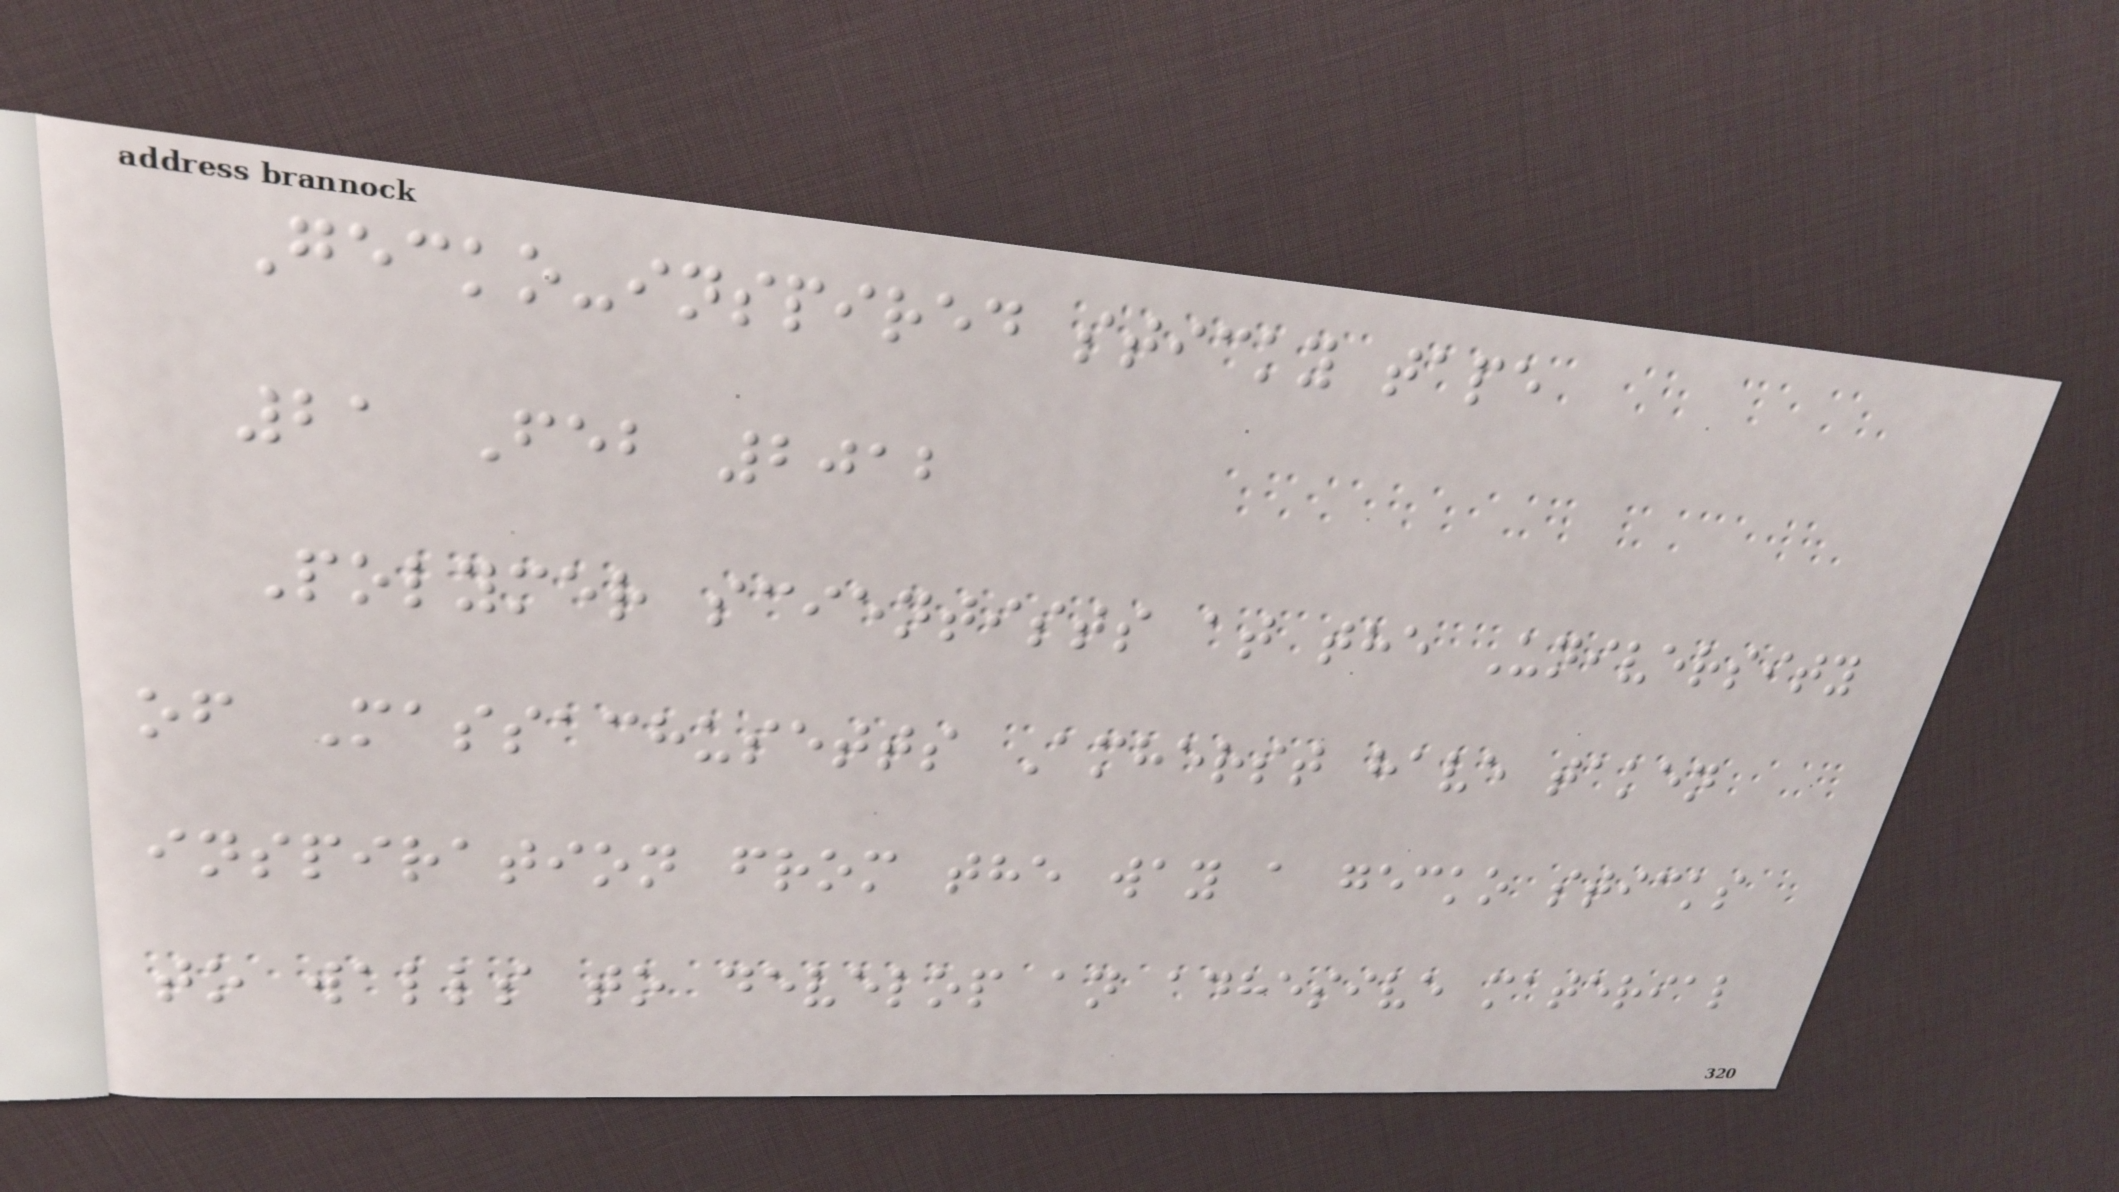Gecko-inspired sticky tape
21 Feb 2012
Polymer scientists at the University
of Massachusetts Amherst have taken
inspiration from the way a gecko sticks
to walls to develop an adhesive material
